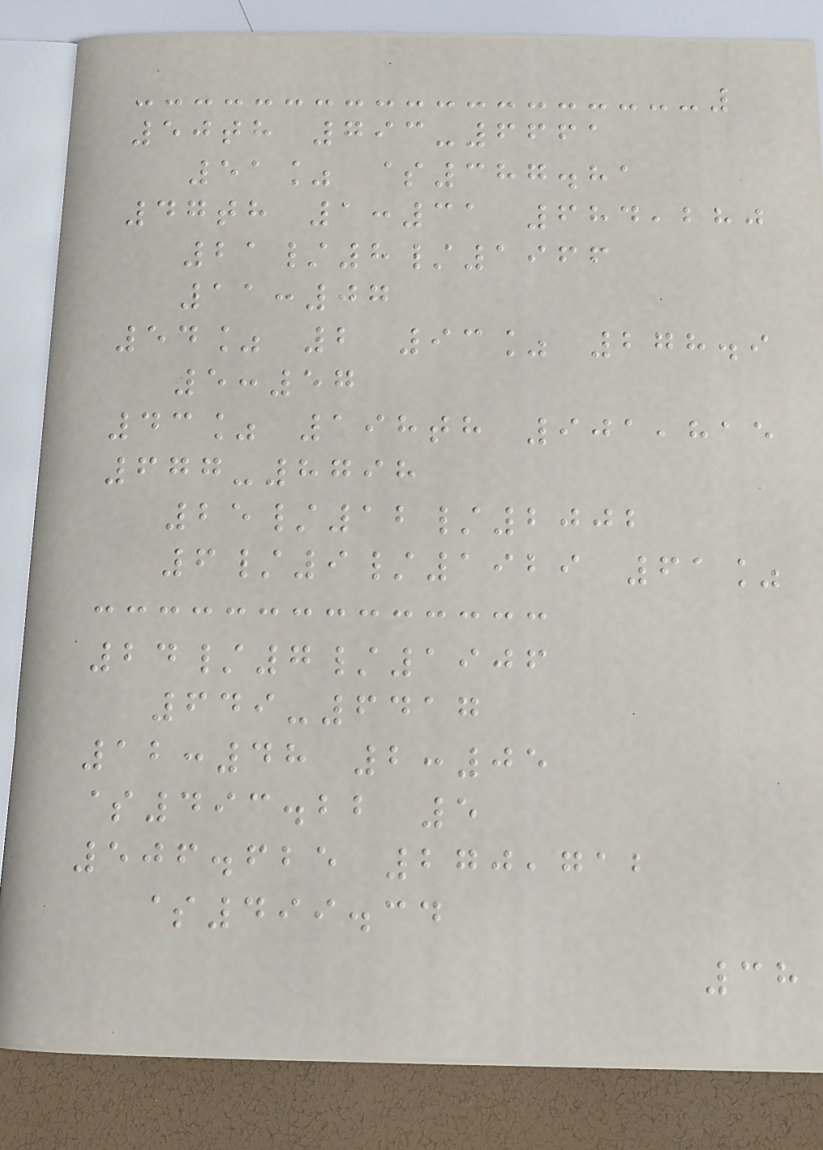50th 793-6661
51% $387.81
47th 1:31 684,280
21/8/1966
11:07
54% 2 93% 278.9
5:57
43% 198th 901,815
677-8798
25/12/2002
6/9/1929 61%
24/7/1906
649-6417
12:48 2:05
$493.22 5
506.625 270,712
$499.34
38
